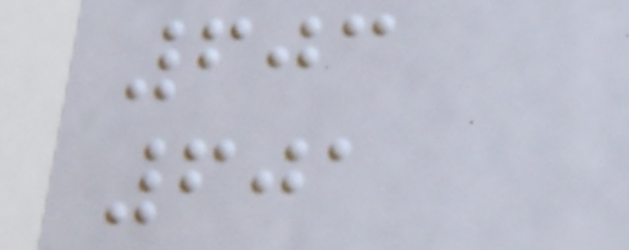603
601
